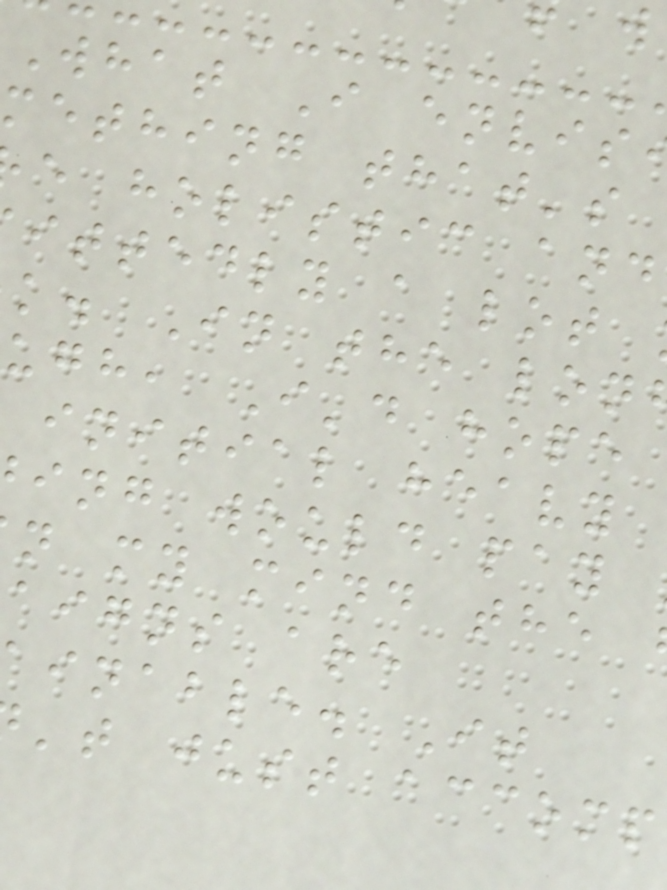What I envis
mething that's
e holistic and
ittedly a lot
k. In the lon
ugh, I'd hope
initial heavy
ing would pay
n my mind the
aigns are
inable. It
't just accomp
